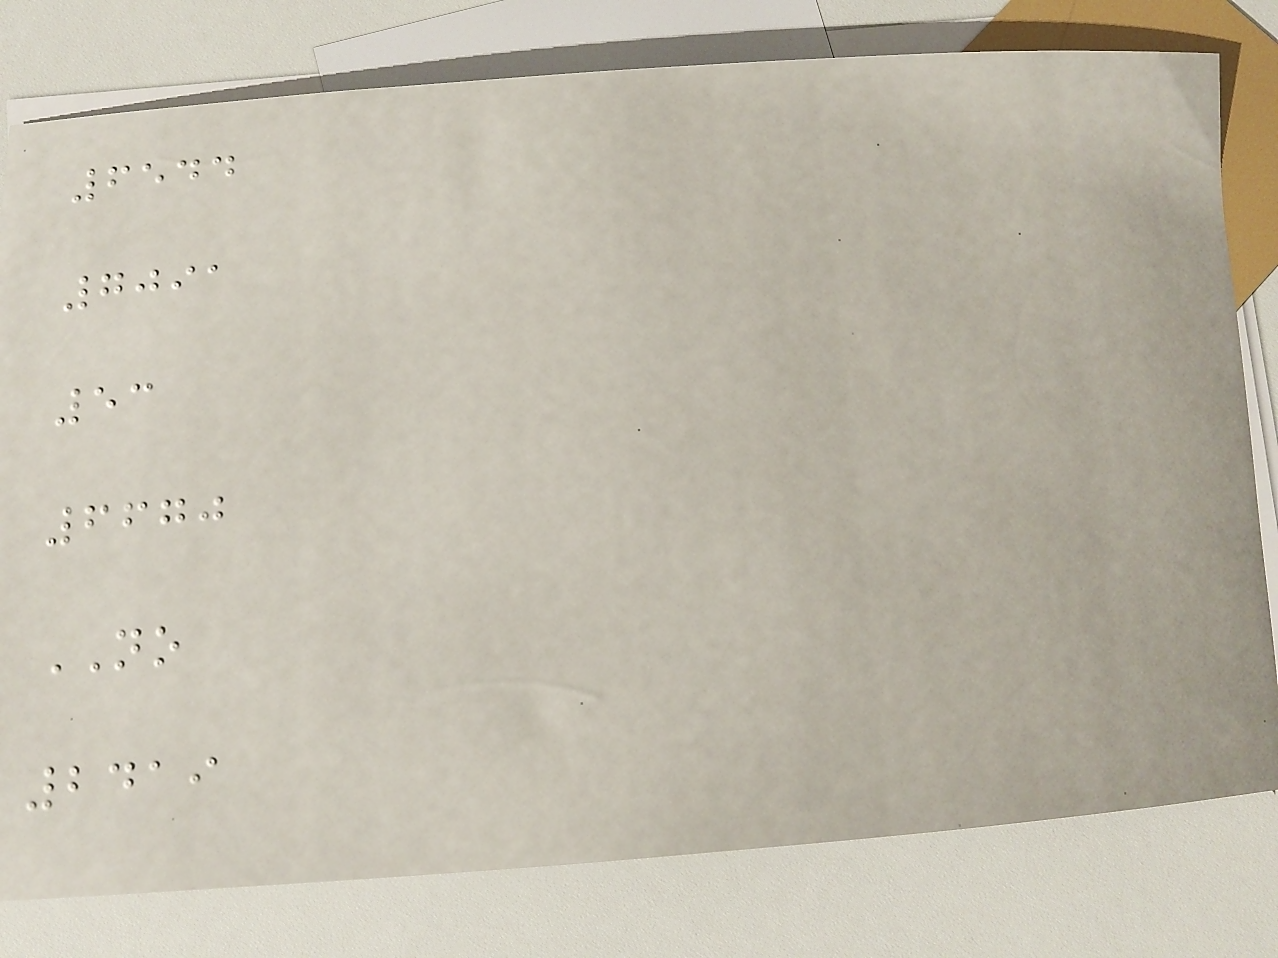6544
7091
53
6670
NO
2419
